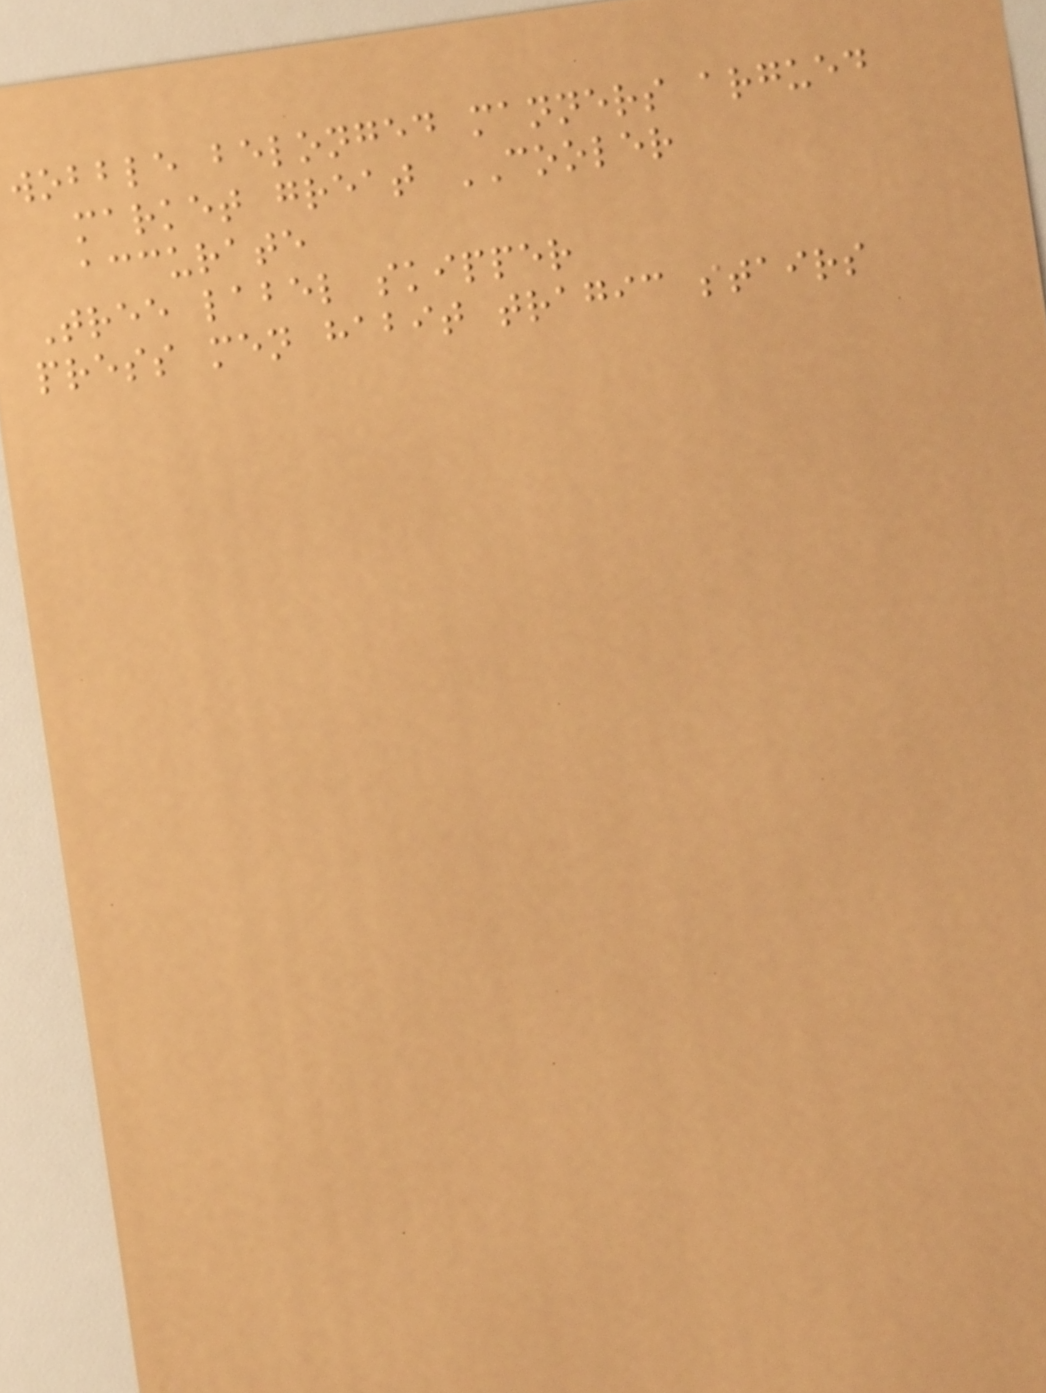wobble belonged manners argued
market great COOLER
accurate
Tree label skipper
press men habit tragic stairs
